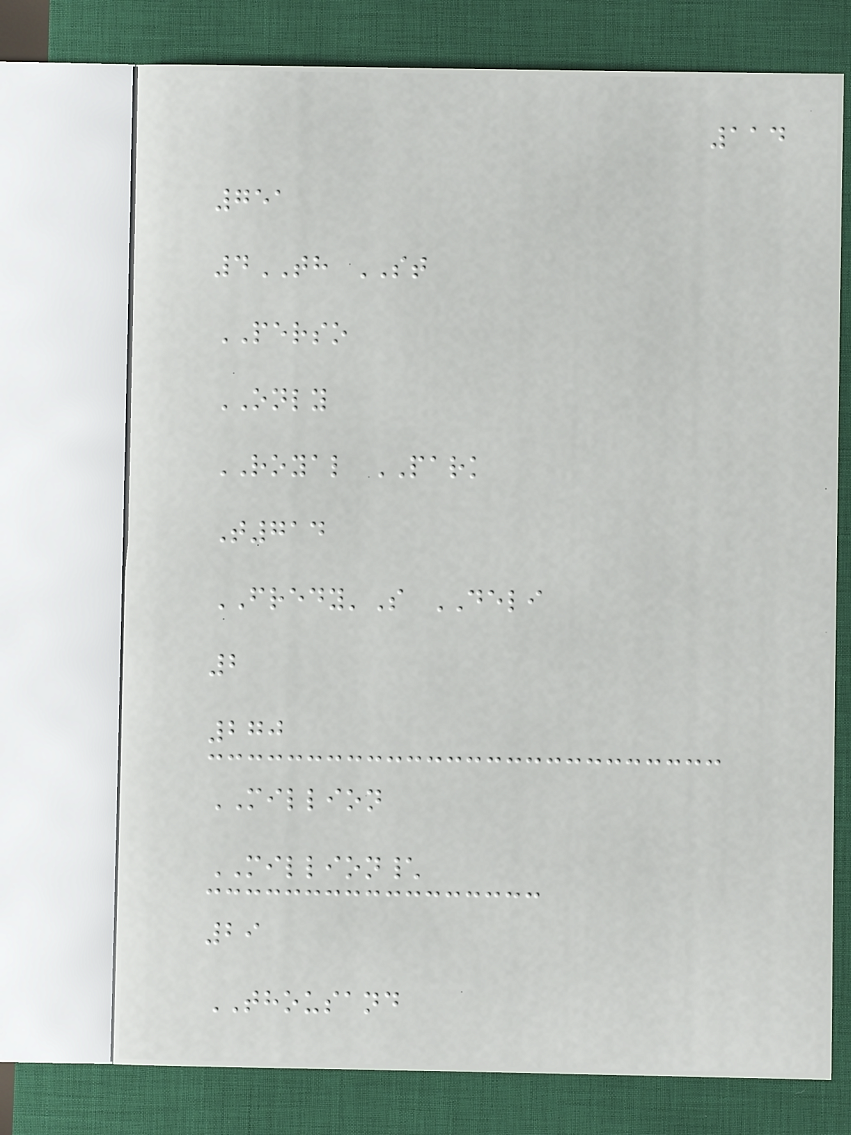114
751
4TH ST
PERSO
ONLY
ROYAL PARK
T714
FREDY'S DELI
2
270
MILLION
MILLION\
29
THOUSAND
